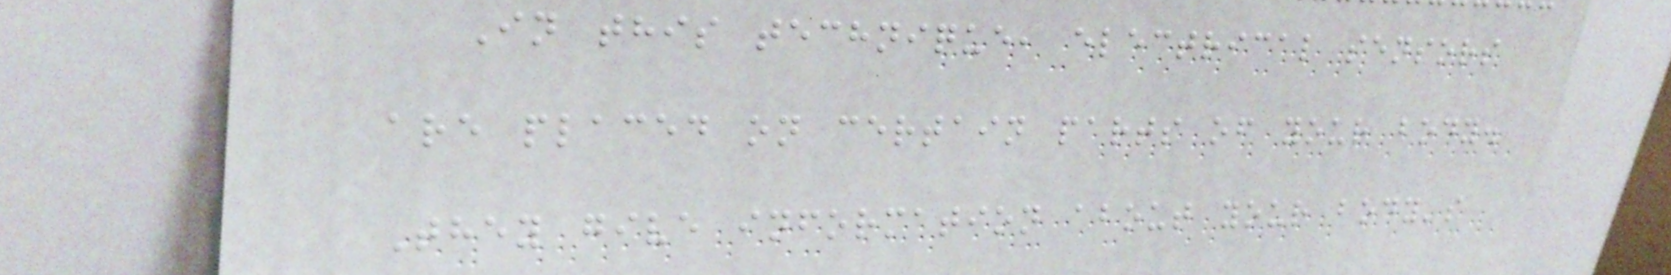In this technique, electrical sensors
are placed on certain parts of your body.
They give information about your body's
